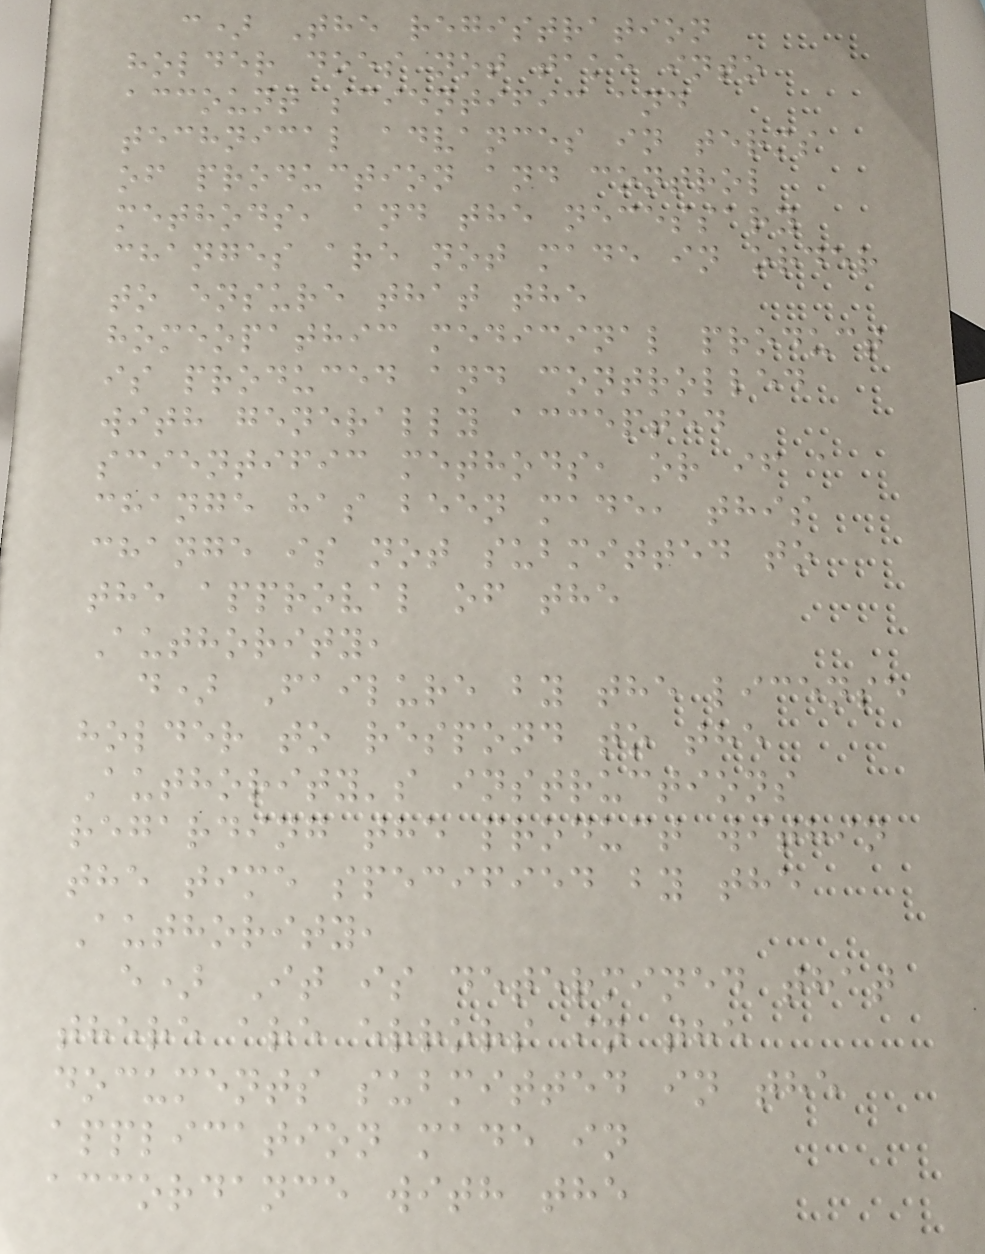c) The registration
holder does not take into
account scientific and
technical advances in terms
of production and control
methods, and the necessary
changes are not made in order
to ensure that the
homeopathic medicinal product
is produced and controlled
with generally accepted
scientific methods, or if a
change has been made, this
change is not submitted to
the approval of the
Authority,
d) Failure by the license
holder to respond to the
Authority's instructions
regarding the product within
the time specified by the
Authority,
e) It is determined that
there are errors in the
documents submitted in the
application made in
accordance with the
